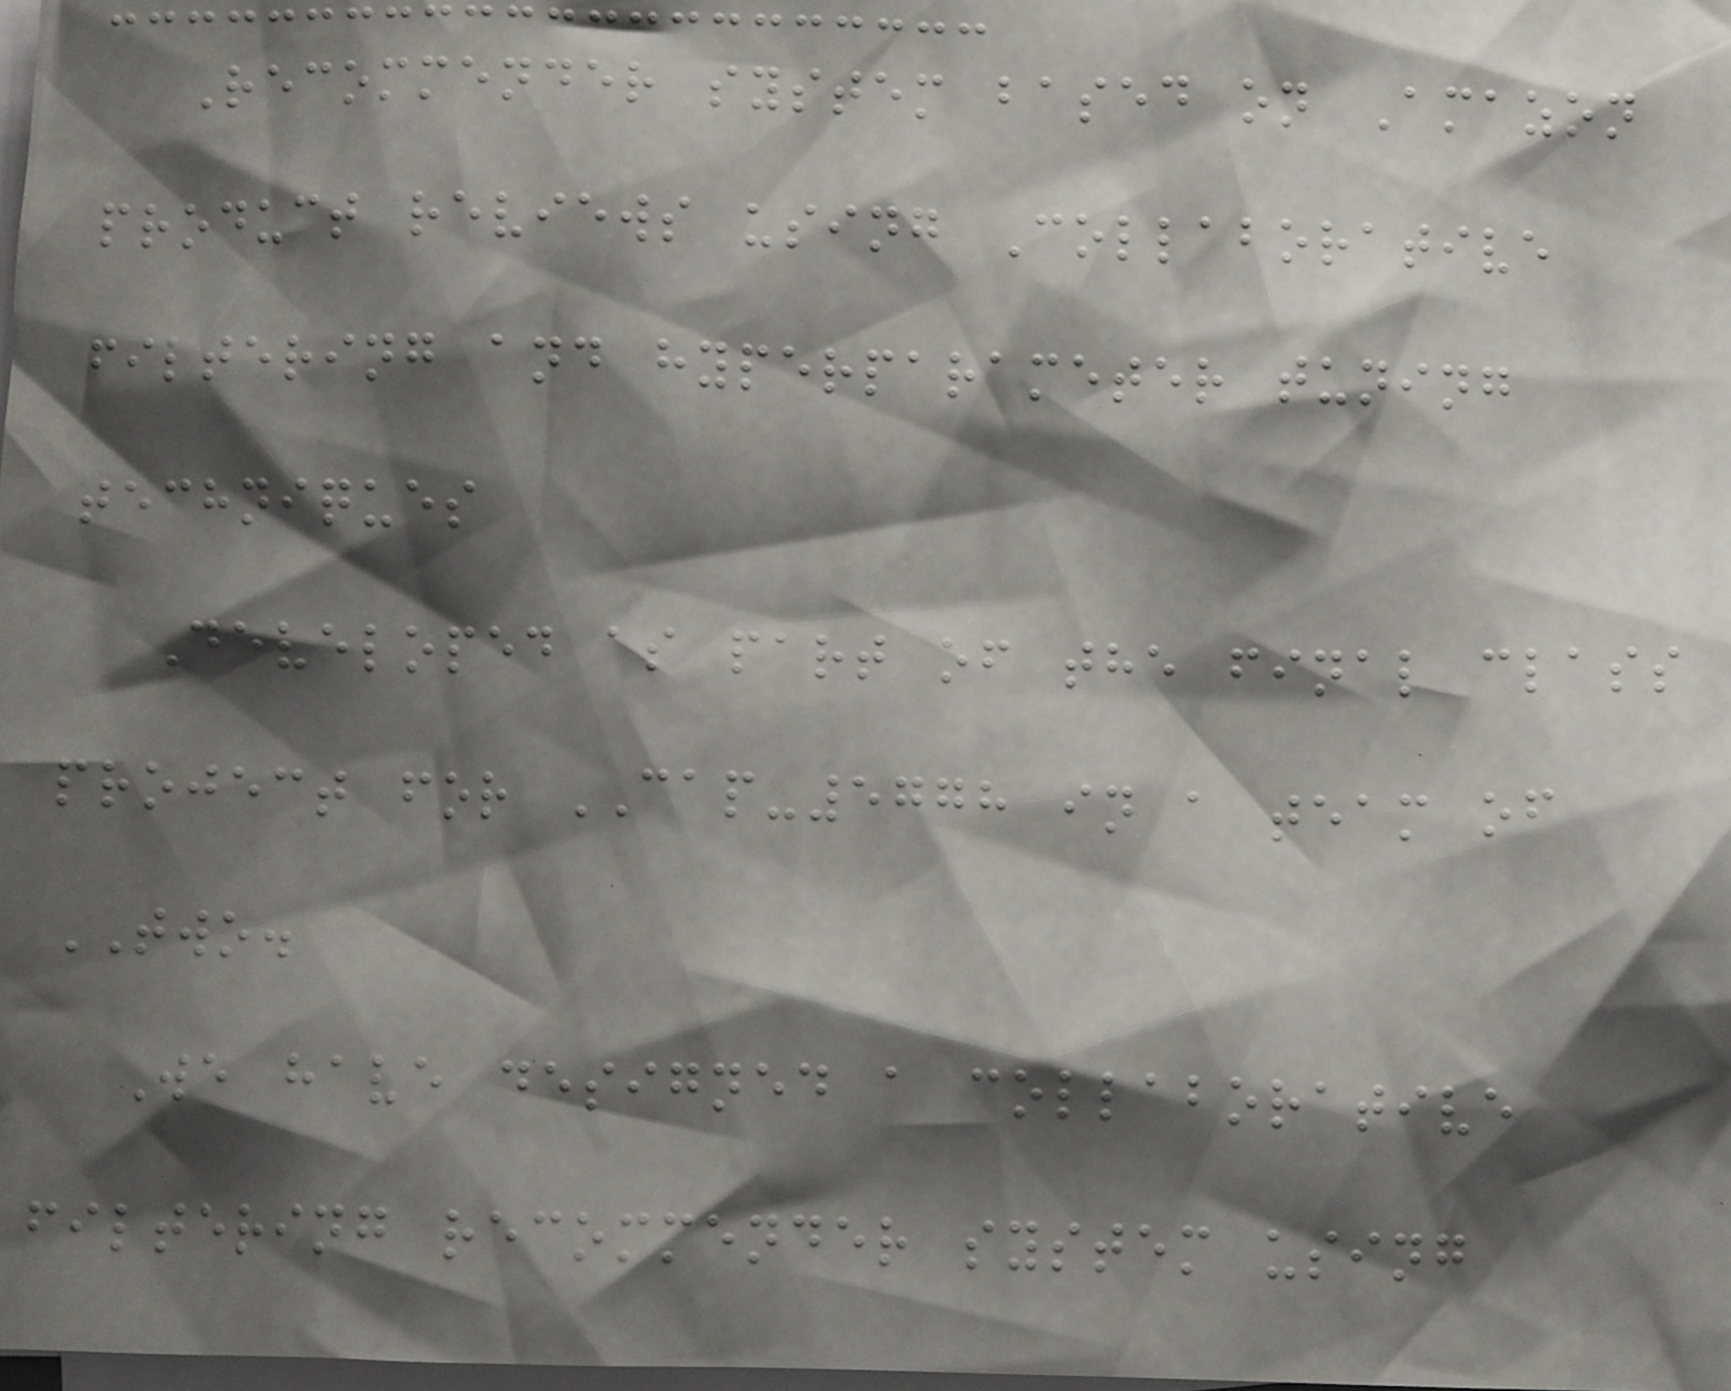Recommender system based on Amazon
product reviews using Collaborative
filtering and hyperparameter tuning
techniques
Developed as part of the final class
project for CAP-5778 in a team of
TWO.
We have designed a collaborative
filtering recommender system using
